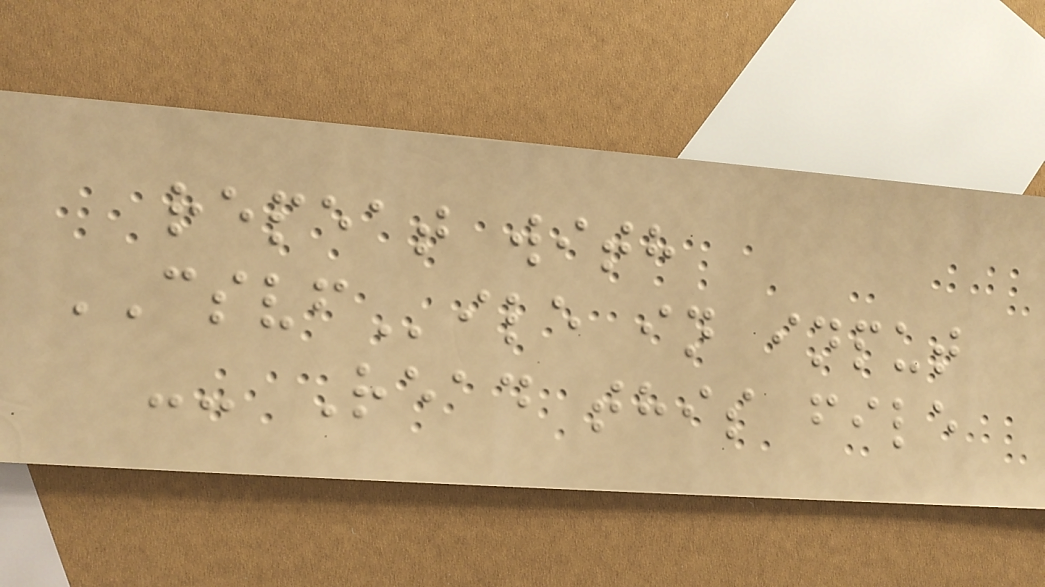repeat with
CSVFile in input
-- Read this file
